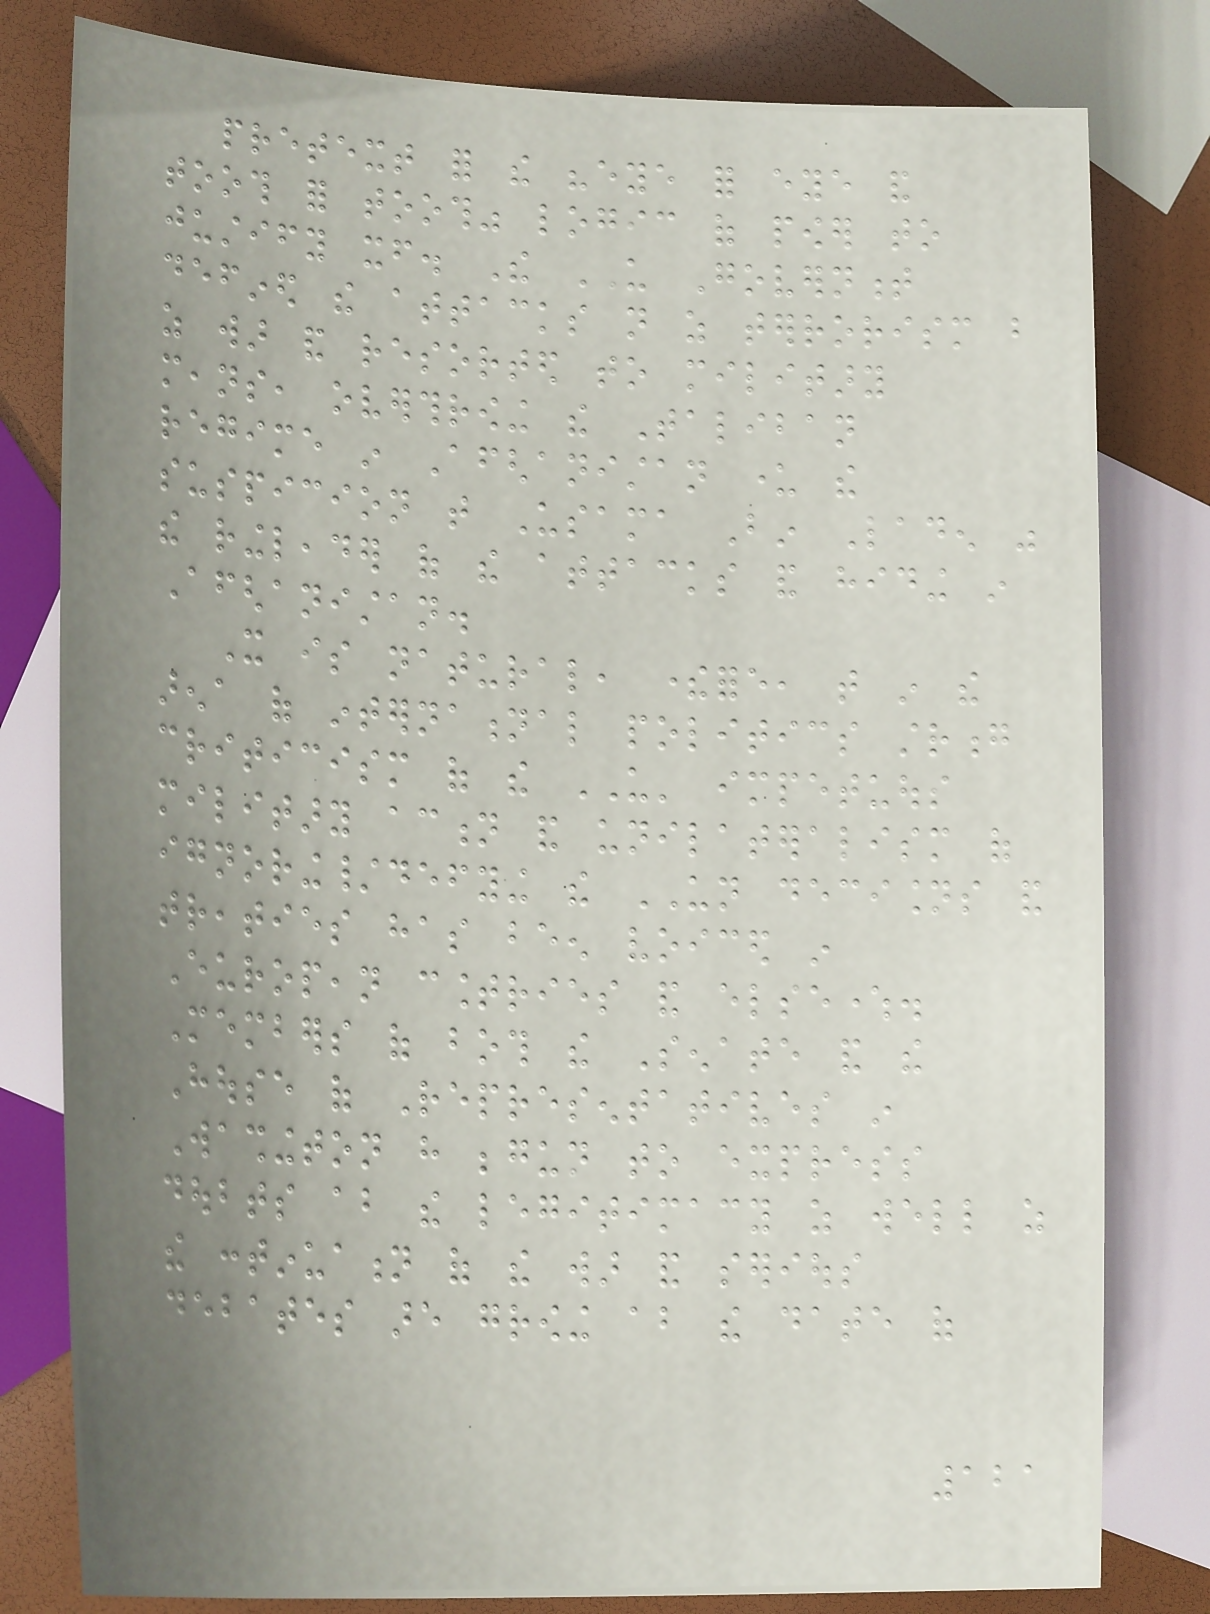pretext for the "eye for eye and
tooth for tooth" logic of power to
justify itself. The US Government
defined the attacks not as terrorism but
as war and resorted to military
means, overthrowing the Taliban
regime in Afghanistan under the
suspicion that Usama Bin Laden was
the ringleader of the attacks and hiding in
Afghanistan.
It is natural, therefore, that in the
arena of international politics strong
criticism of the US' impetuous
military action and unilateralism of
ignoring/defying the UN decisions and
treaties has been voiced in
European countries and elsewhere.
Members of both the Senate and the
House of Representatives in
Washington have begun to express
doubts about the legitimacy as well as
the continuation of the war and serious
debates are growing about the date of
121
